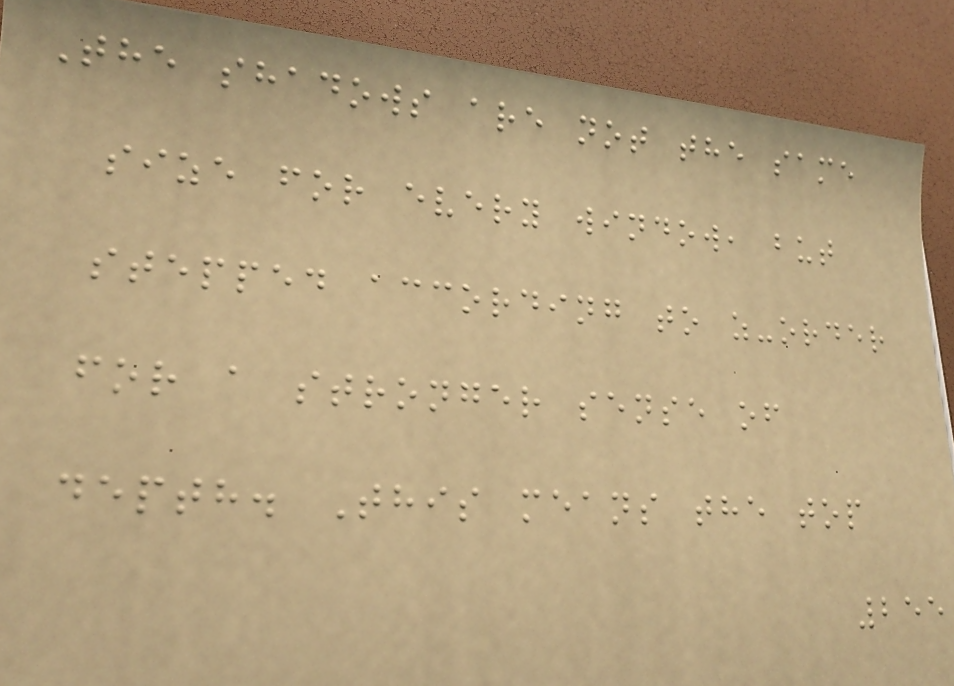The shadows are not the same
size for every window, but
stepped according to z-order
for a stronger sense of
depth. This means the top
255
